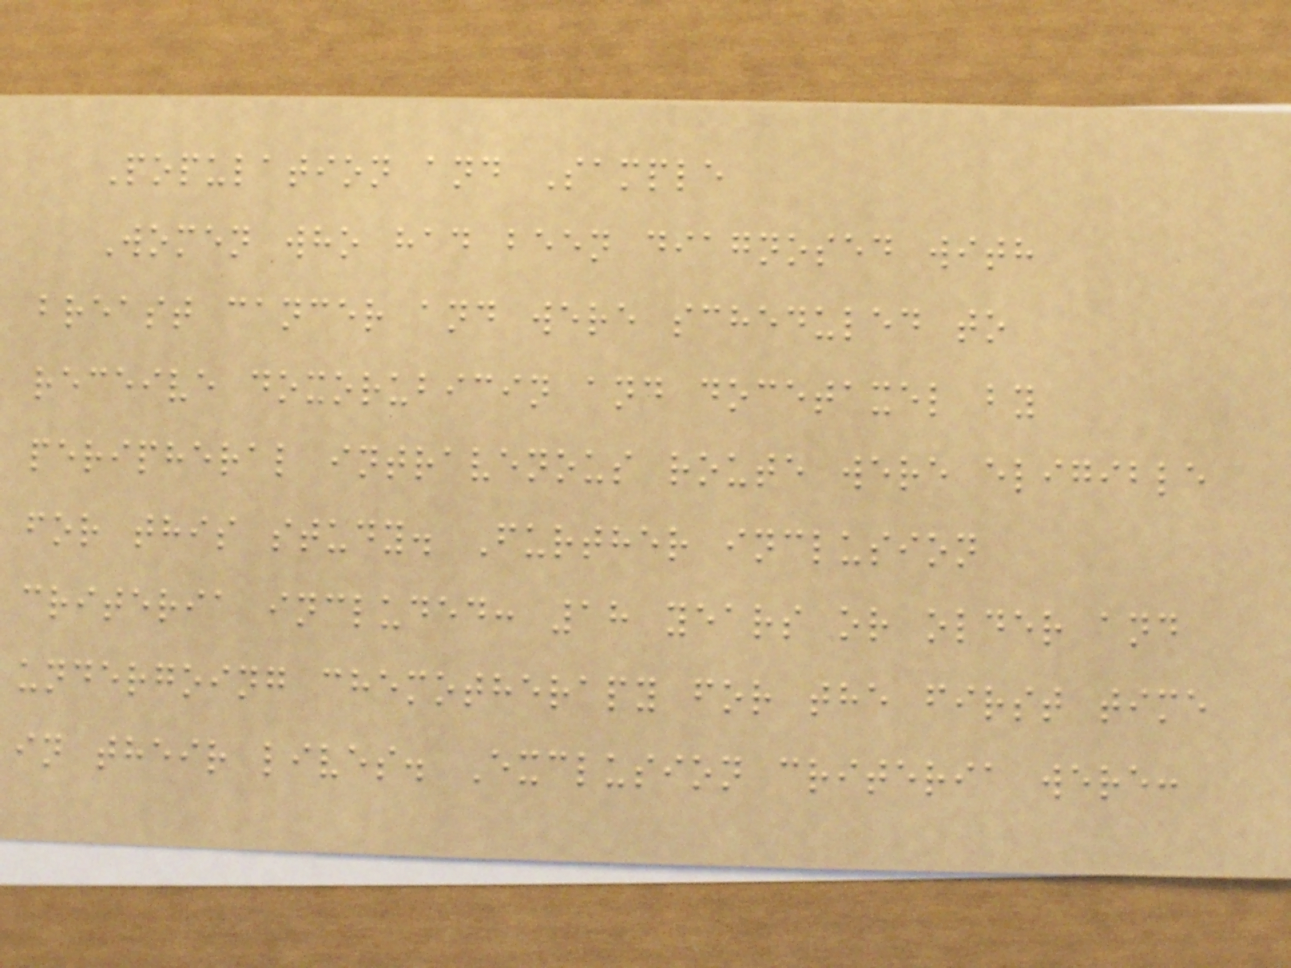Population and Sample
Women who had been diagnosed with
breast cancer and were scheduled to
receive doxorubicin and docetaxel by
peripheral intravenous route were eligible
for this study. Further inclusion
criteria included: 18 years or older and
undergoing chemotherapy for the first time
in their lives. Exclusion criteria were:
